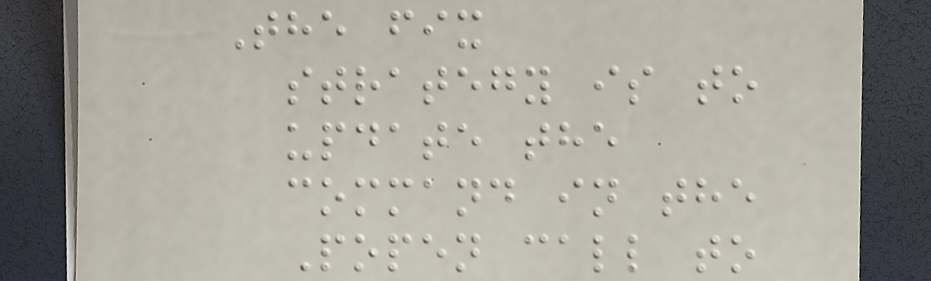The fix
strategy is to
update the
command in the
Popen call to
